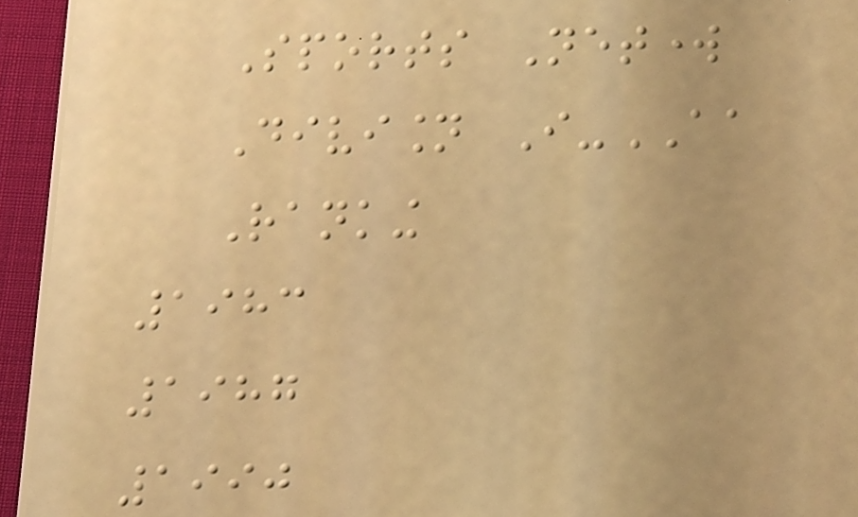Sports Network
Division I-AA
Ranking
1983
1987
1990
